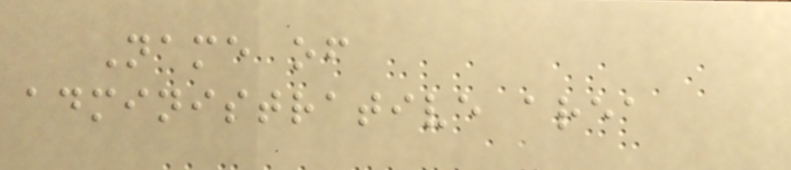Name of
administrative area
